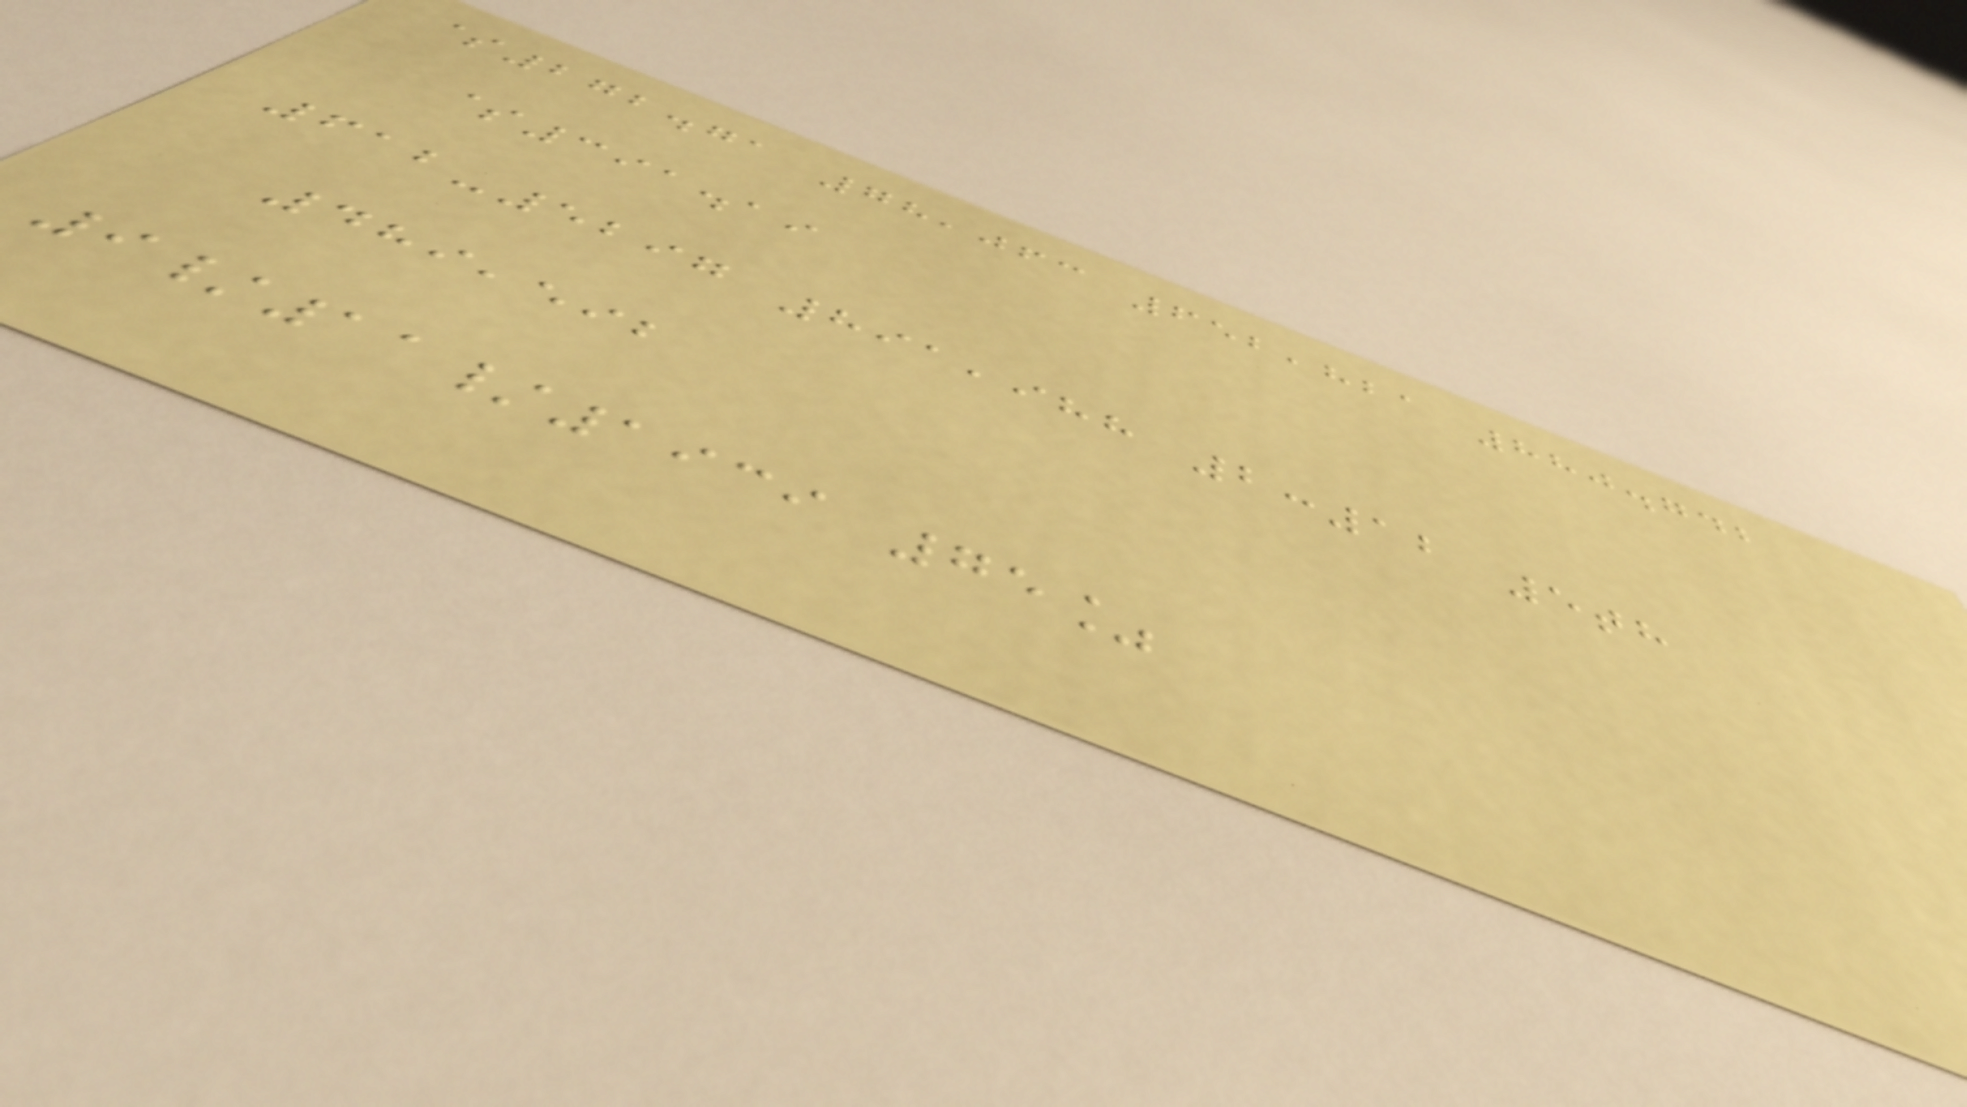$272.71 78,063 652,821 880.742
$391.19
612-5297 891,988 2:12 5th
489,592
9/11/1939 75%
